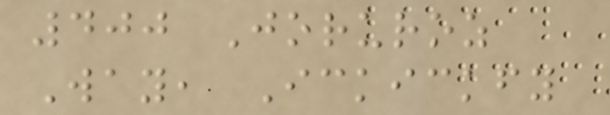400 Joruroz
Way, Ickickfy
